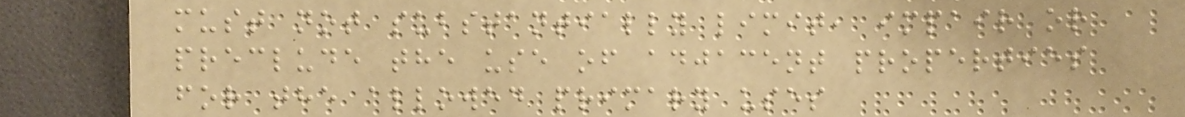must not substantially limit, impair or
preclude the use of adjacent properties
for the allowed primary uses
